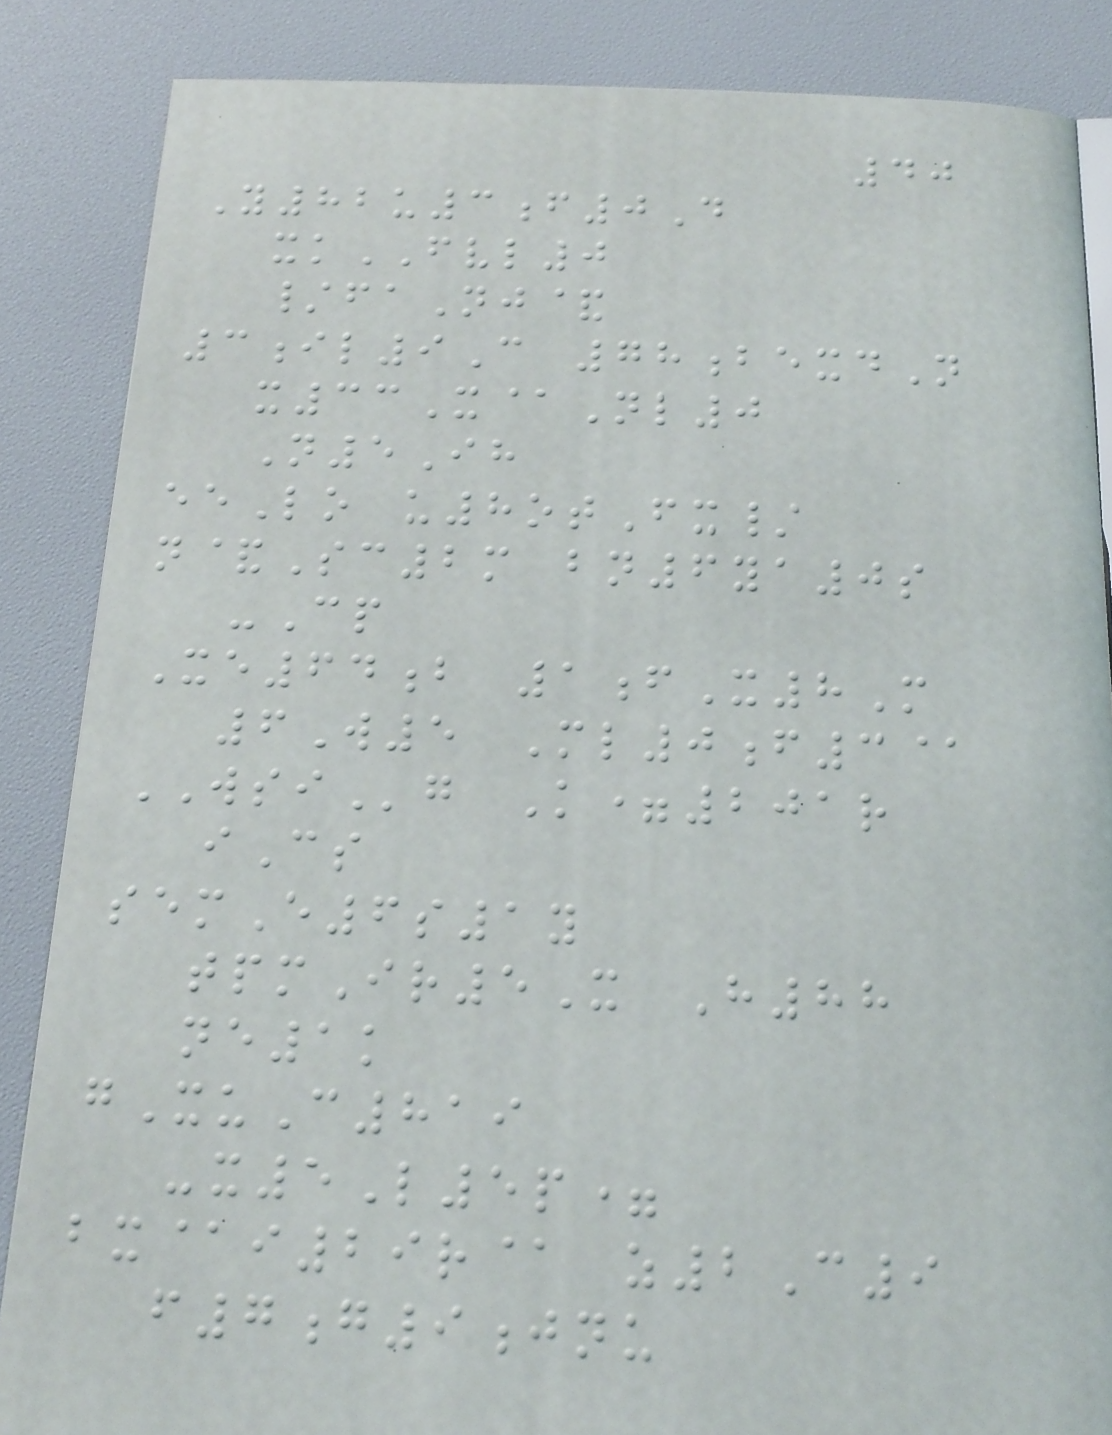40
Y82u3f0D
xkFVL0
/faNj&
3il9C 78bexdN
x33X@Nl0
N5Ih
eeLo u8otFx/
n&Sc2m bn6ya0s
-Cp
Xe64b 1fX8M
6W5 Ml0f3@
WSIg K=201r
iCs
semE6s1y
tpmIr5X H88
ne1k
gXuC819
-x5L5p=
bx@i29r@ z2C9
f7g9jnu
